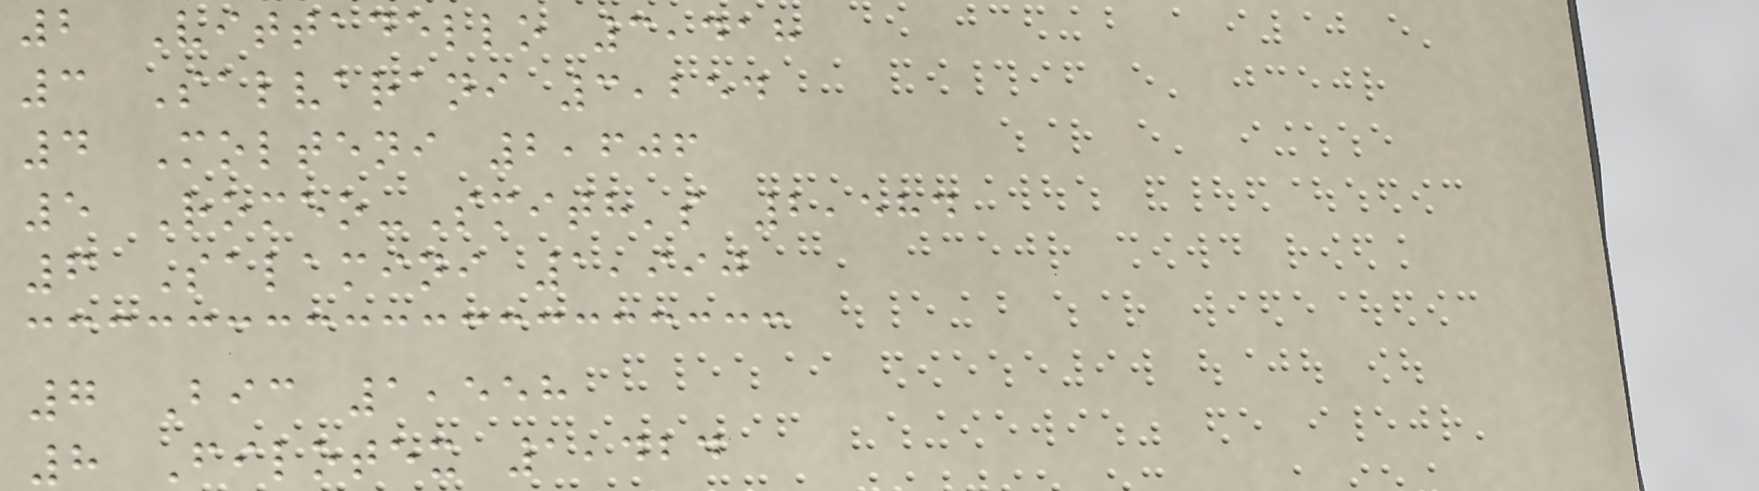2 Vittadello 3,418
3 Salvarani 3,254
4 Molteni 2,606
5 Romeo-Smith's 2,584
6 Salamini 1,990
7 Bic 1,558
8 Filotex 1,424
